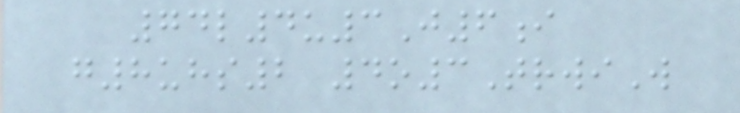74l4u3J6i
g8uhs2 4o3TrwiW
